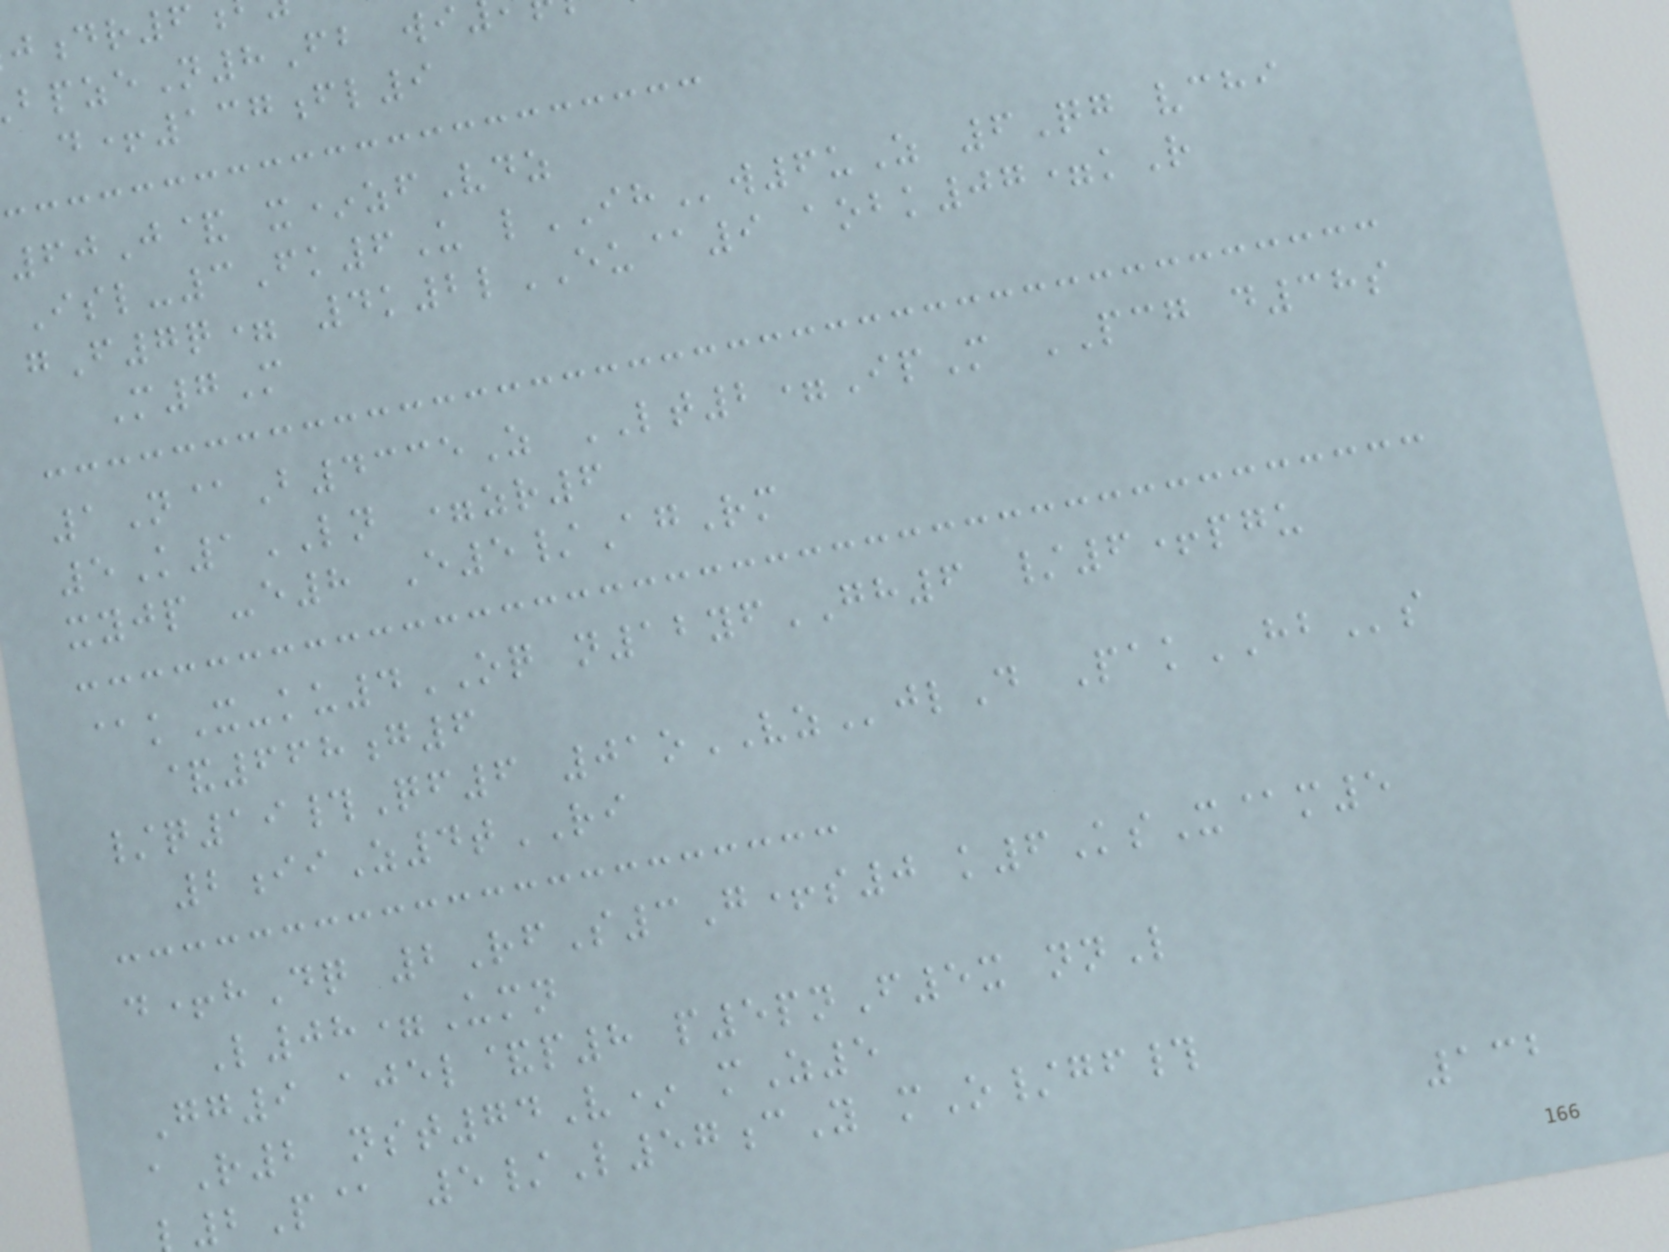pzeN8Fb wi
d+137fl9
60J& x*zfVdz
Isl-3Fk6U lIHw6uZ 6Qg vchi
gF7q= 4k2lEU@9 aobk07=kR
M7M
1N@B4335Z LT2=IpM PCG d38s
5K1LN =zr6
xyjp -e8 E5/AgRm
@kX-ku4OQ n12yfGH6 /6+pgu
&668g6
/q19#Qf6 01oVZjlD PakHBs
2iiZ4tRI
d+hDq 2RfS3G+s0 k6KsX@m5
L08=Umn
Gg9 ajel&p8 p5pnF5x nnL
aR2 nst74V* mZ5
2P@ 5/L57cY mO/gf#
132
